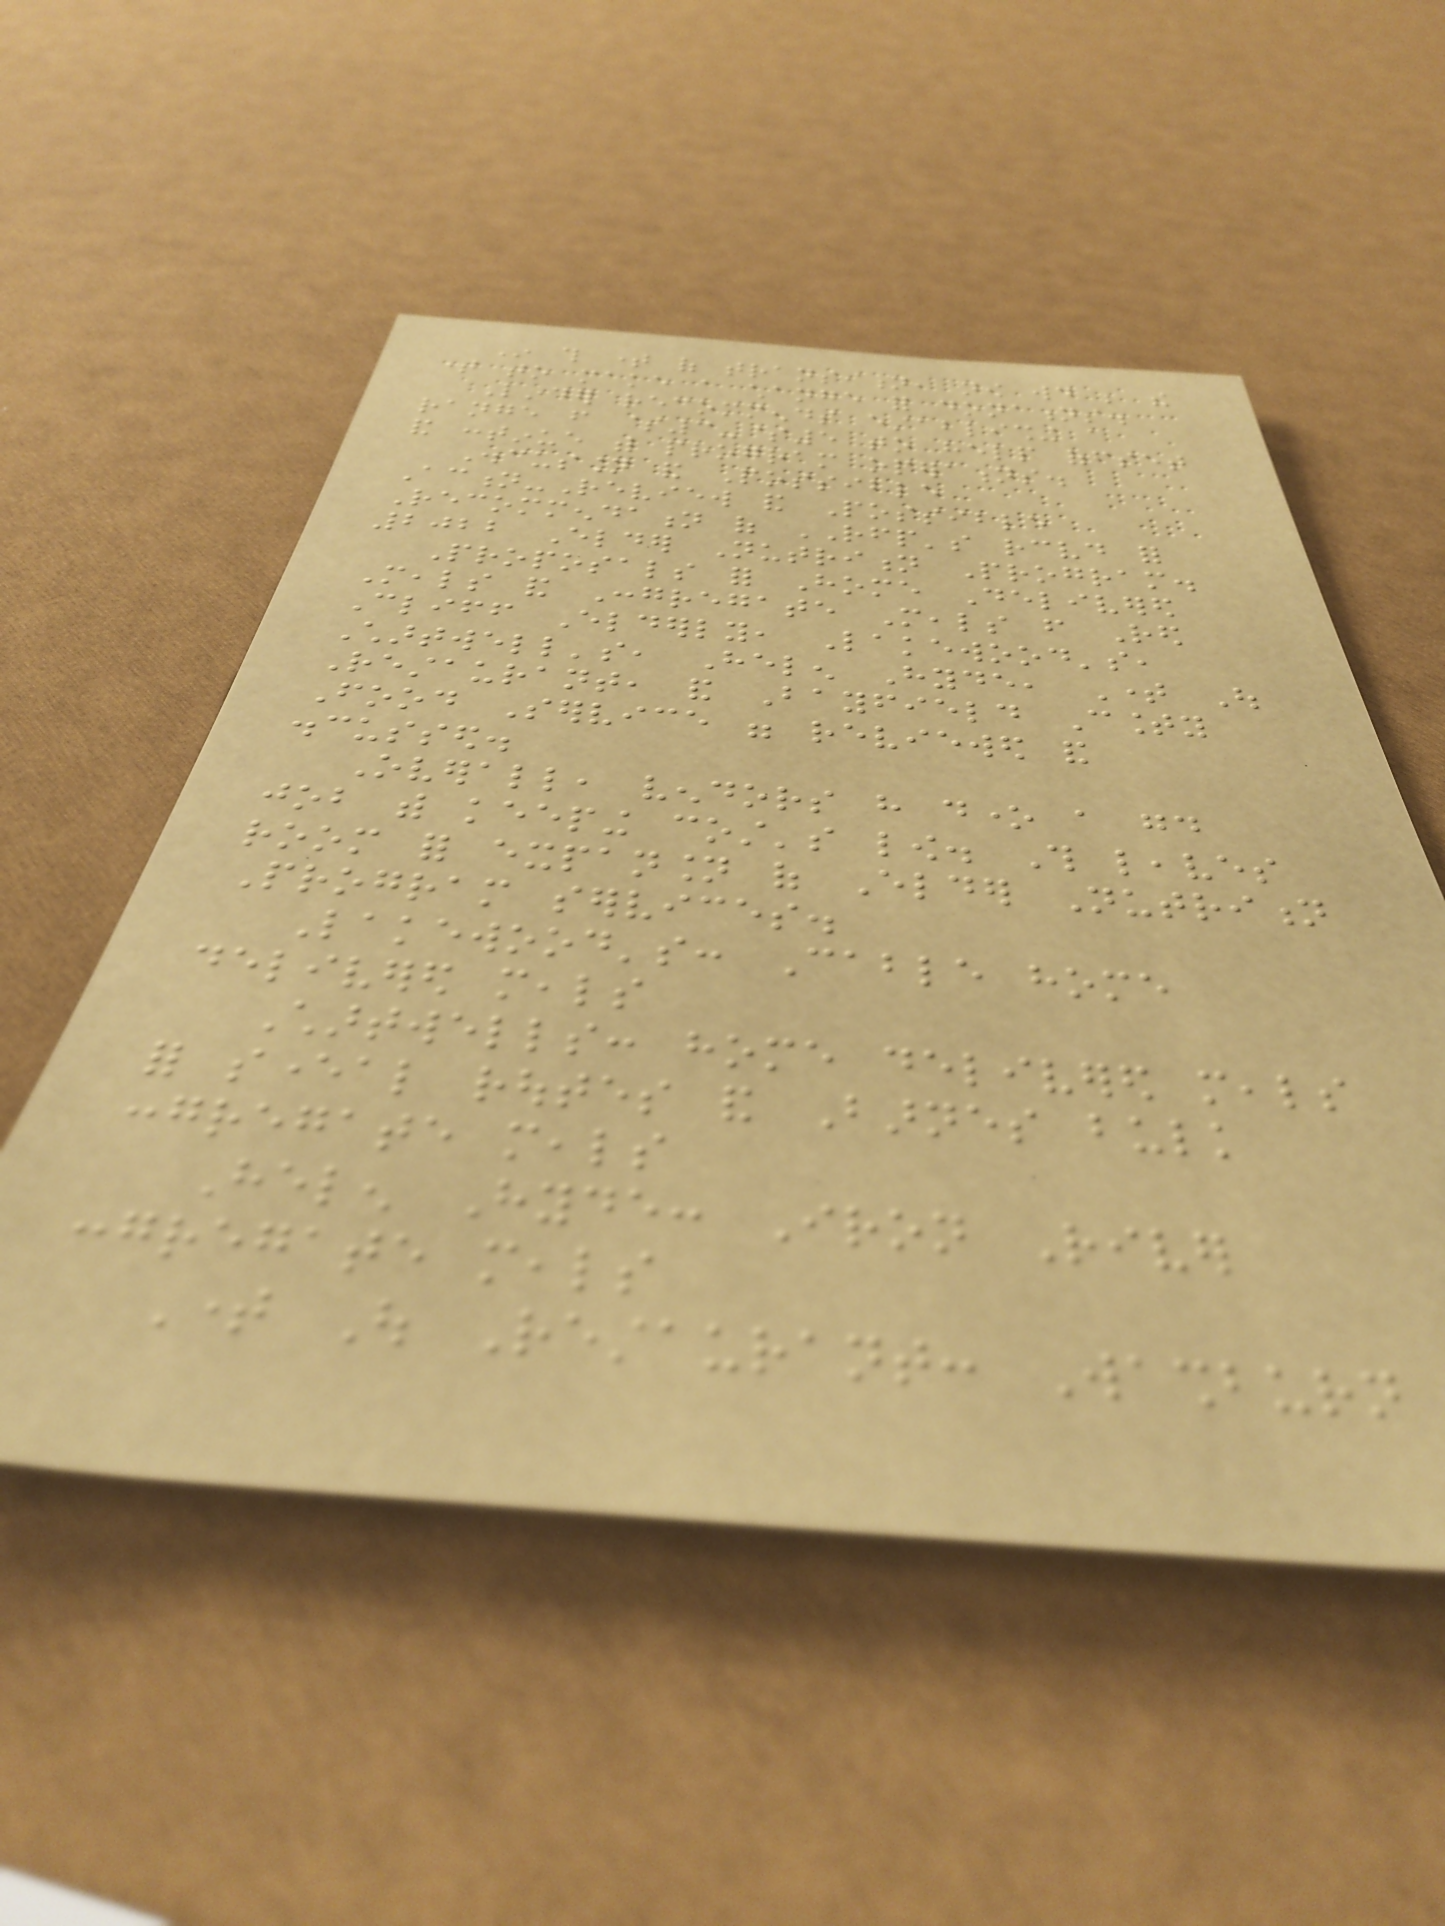In this time of transition, now would be the
time to make a change for donations.
Linder recommends establishing a
range from $3-$5 to help offset
and continue with program operations.
Discussion and Possible
Action-Review and Possible
Recommendation of RFP's received for
2022 Elder Nutrition Program.
Proposals for Home Delivered
Meals and Congregate Meals from Red
Cliff Elderly, Lakewood's,
Chartwell's, Helen Hyde, Time Out
Restaurant, and Bayfield County
Food Service were reviewed and
discussed.
Overall, vendors have done a good
job with keeping cost's low. This leaves
room for expansion of Elder Nutrition
Program services.
Lakewood's: Cable home
delivered meals
Chartwells: home delivered meals
for several routes and Barnes bulk
congregate meals
Helen Hyde: Iron River
congregate meals
Time Out Restaurant: Washburn
